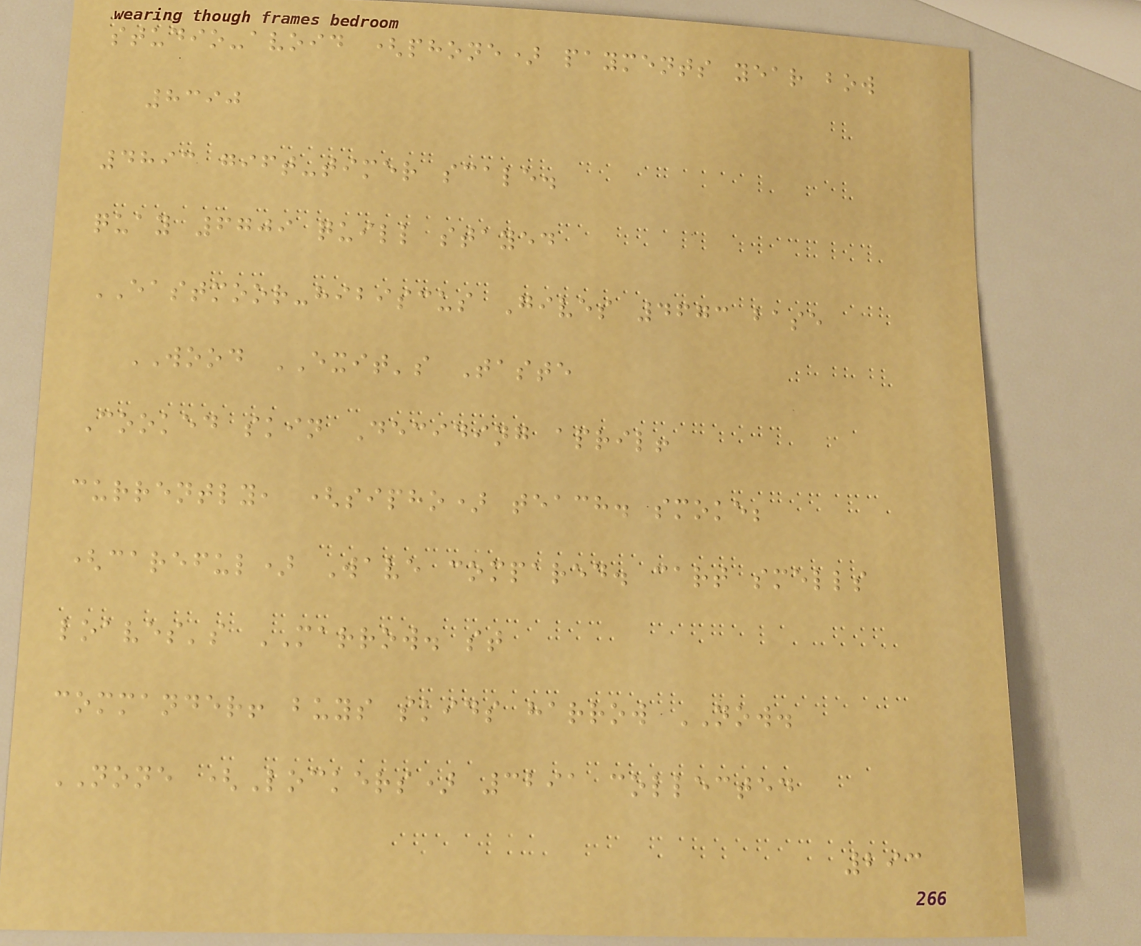studio-avoid (phone) payments year bow
8390
4893 gift-timer scale.
quay 6709 quill stayed
EASTMOOR-hibiscus Gives 4673 base
WOOD EXIT's Taste
Cooked skin Deciding april!
currently, (sipho) teach. smoke;
(careful) Wave compared. cart smells
loaves's MARROW. st
commander! buys skids harrow NOW.
NONE (Lockers) 3291 collected
293
